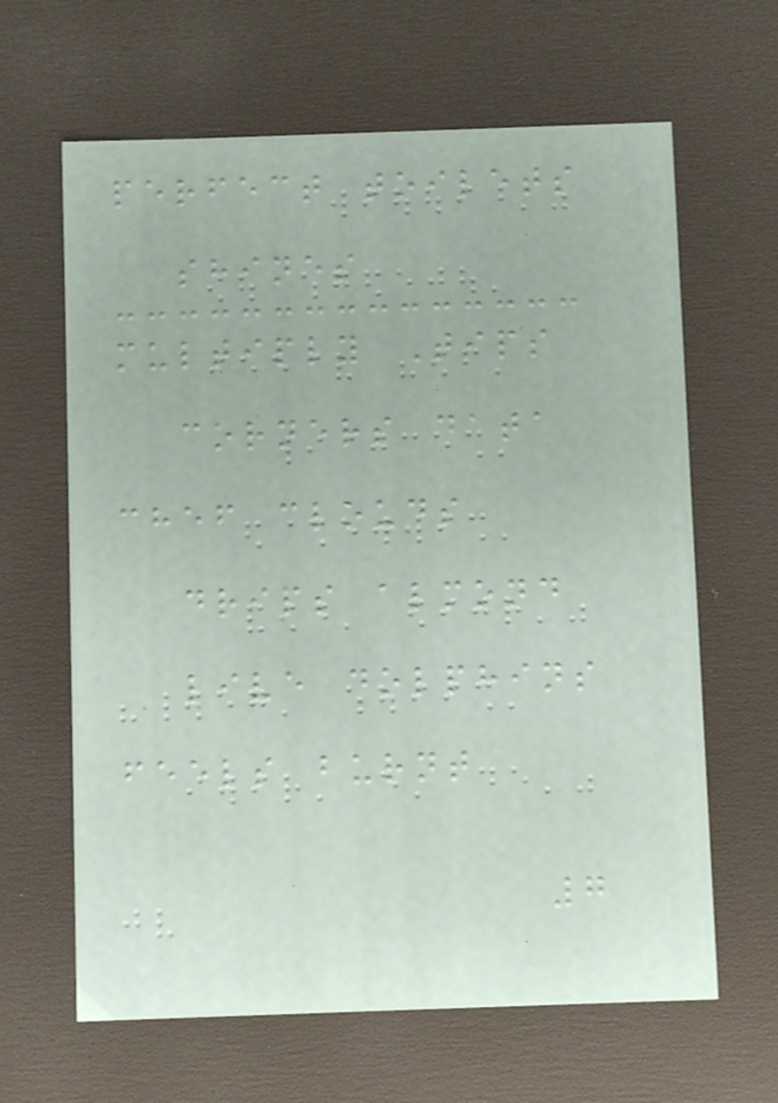perfect toilets
shines
multiply Tips
corners data
chef clouds
drips almond
live dolphins
feels burnt
7
